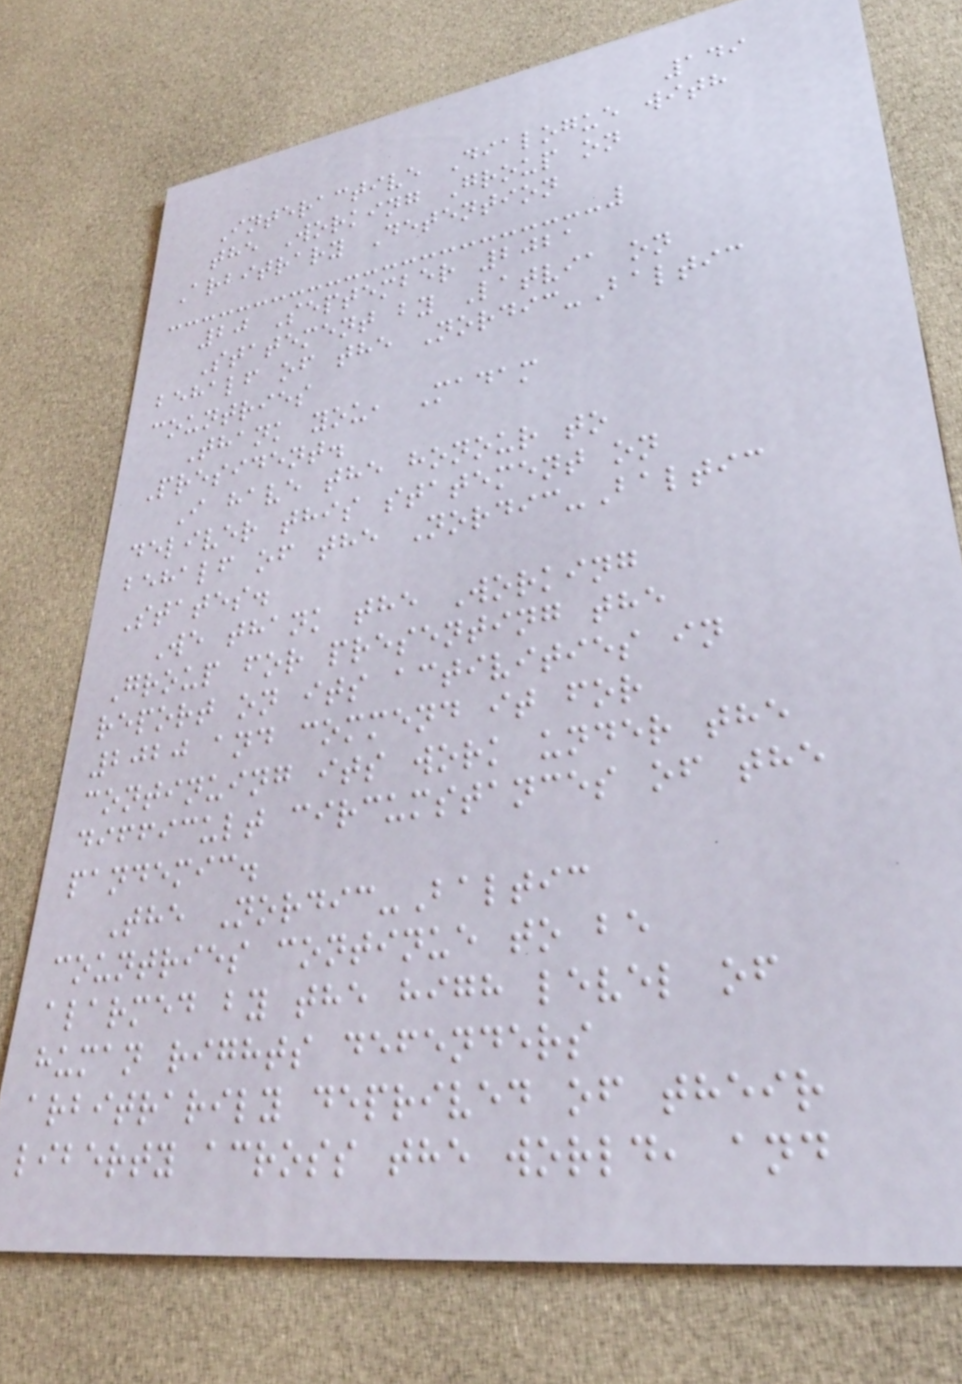149
Interactive Dialogue with
the Working Group on
Arbitrary Detention
20 September 2021
Statement by Latvia on
behalf of the Nordic-Baltic
countries
Thank you, Madam
President.
I have the honour to
deliver this statement on
behalf of the Nordic-Baltic
States.
We thank the Working
Group for presenting the
report on its activities in
2020 and commend it for
continuing its work under the
difficult circumstances of the
pandemic.
The Nordic-Baltic
countries continue to be
alarmed by the high level of
human rights defenders
arbitrarily deprived of their
liberty across the world, and
